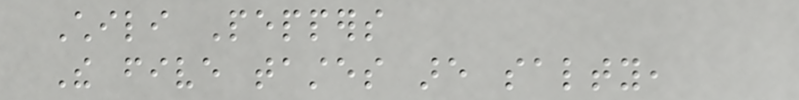Chili Peppers
The five tastes are salty,
